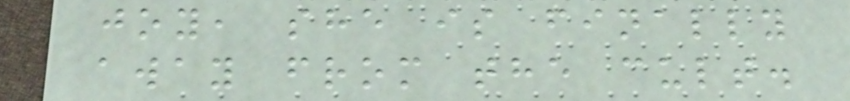joy, she is finally
away from the cult.
